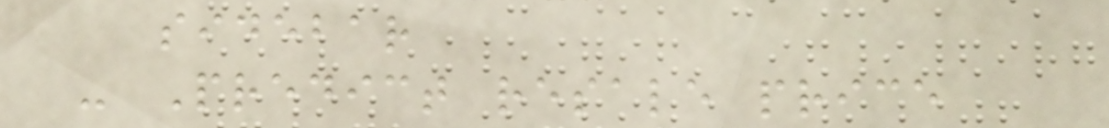sidebar
- Predict resale price
